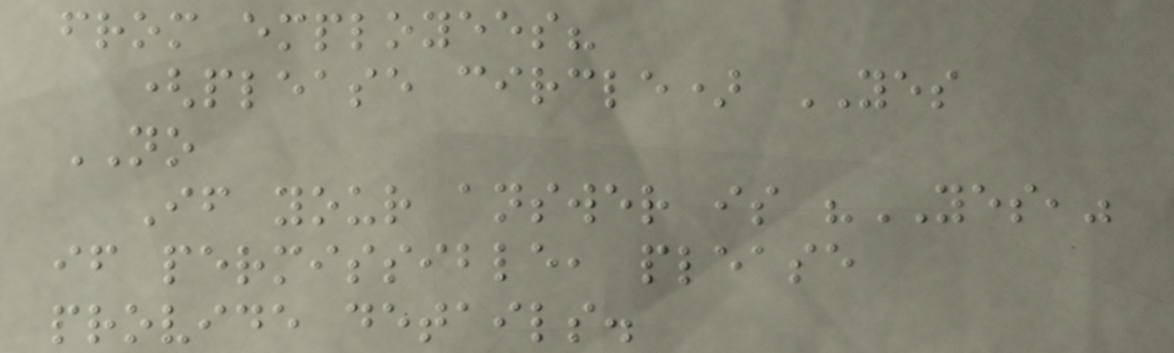from employees?
(please circle) YES
NO
If your answer is "YES,"
if permissible, please
provide details.
